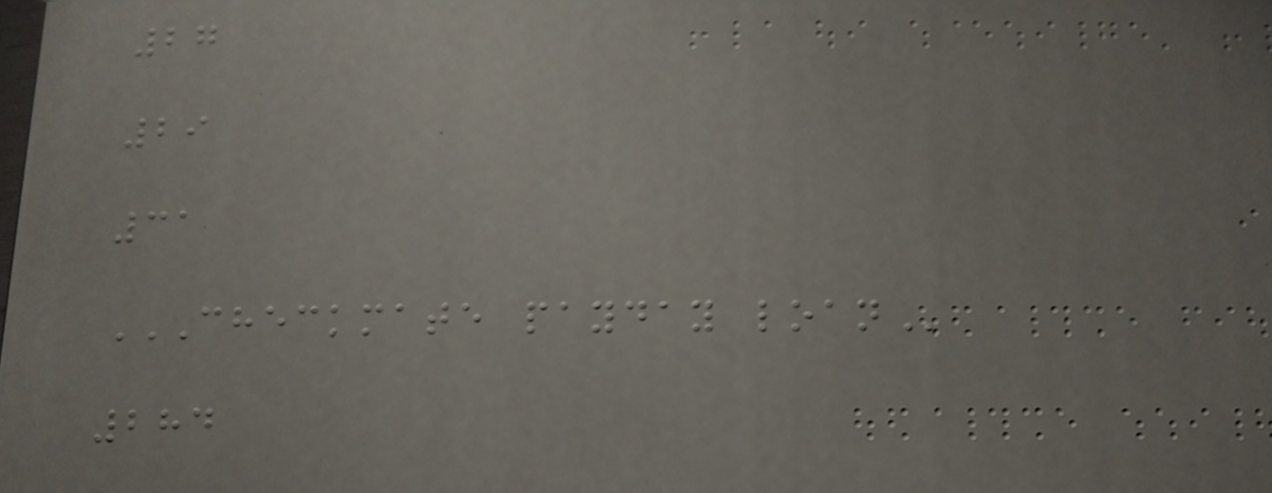27
29
31
CHECKMATE PAYDAY LOAN
284
